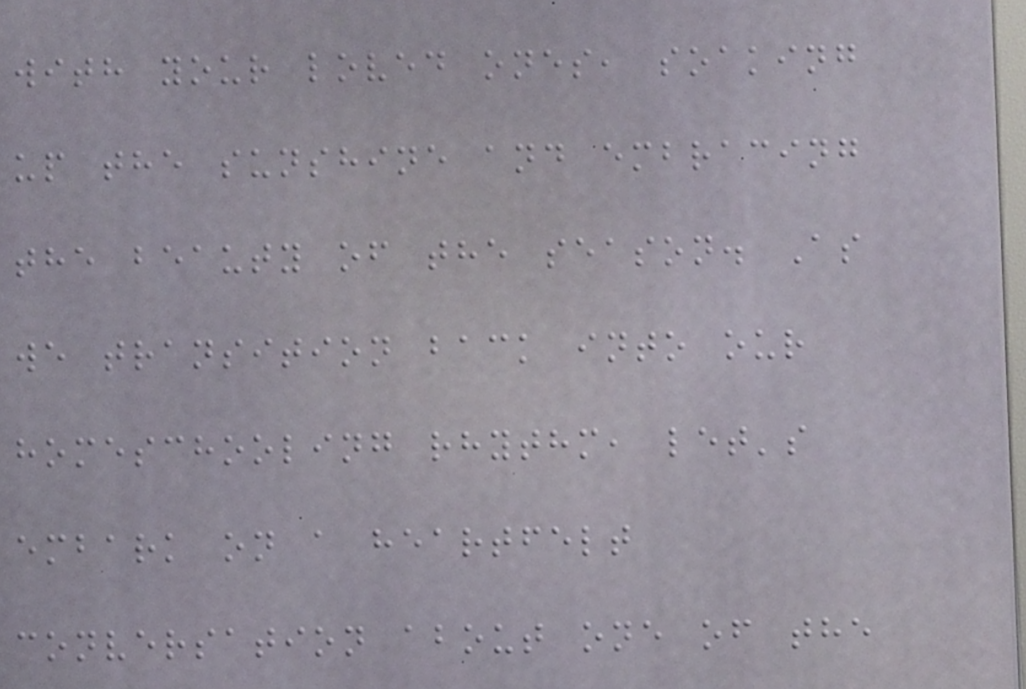with your loved ones, soaking
up the sunshine and embracing
the beauty of the season. As
we transition back into our
homeschooling rhythm, let's
embark on a heartfelt
conversation about one of the
